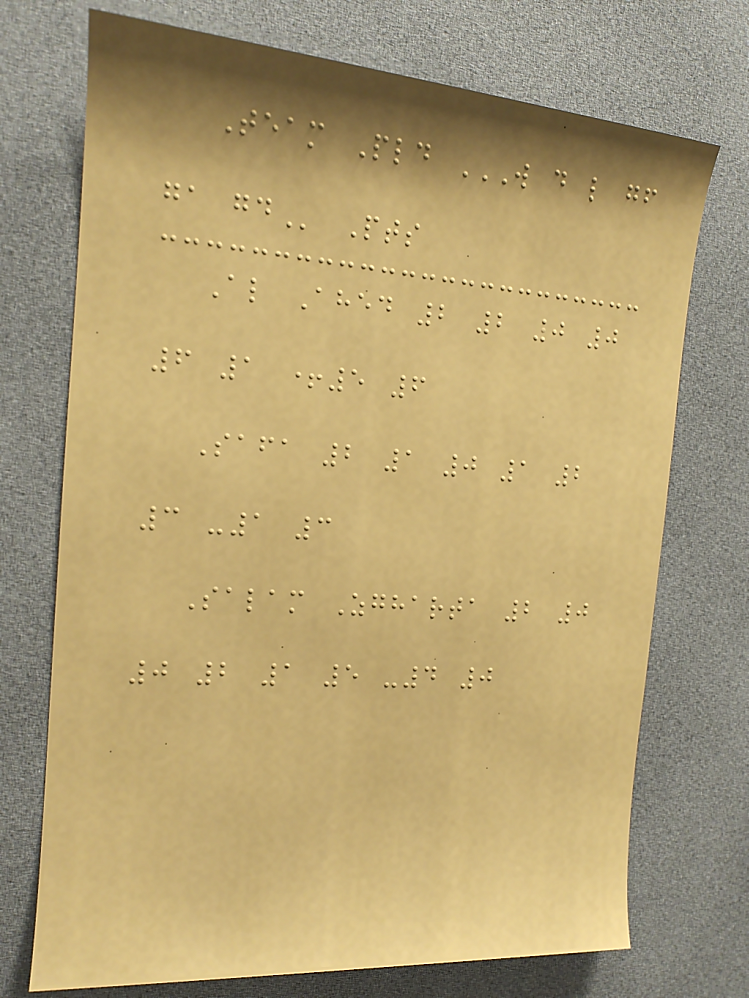Team Pld W D L GF
GA GD Pts
Al Ahed 2 2 0 0
6 1 +5 6
Safa 2 1 0 1 2
3 -1 3
Salam Zgharta 2 0
0 2 1 5 -4 0
